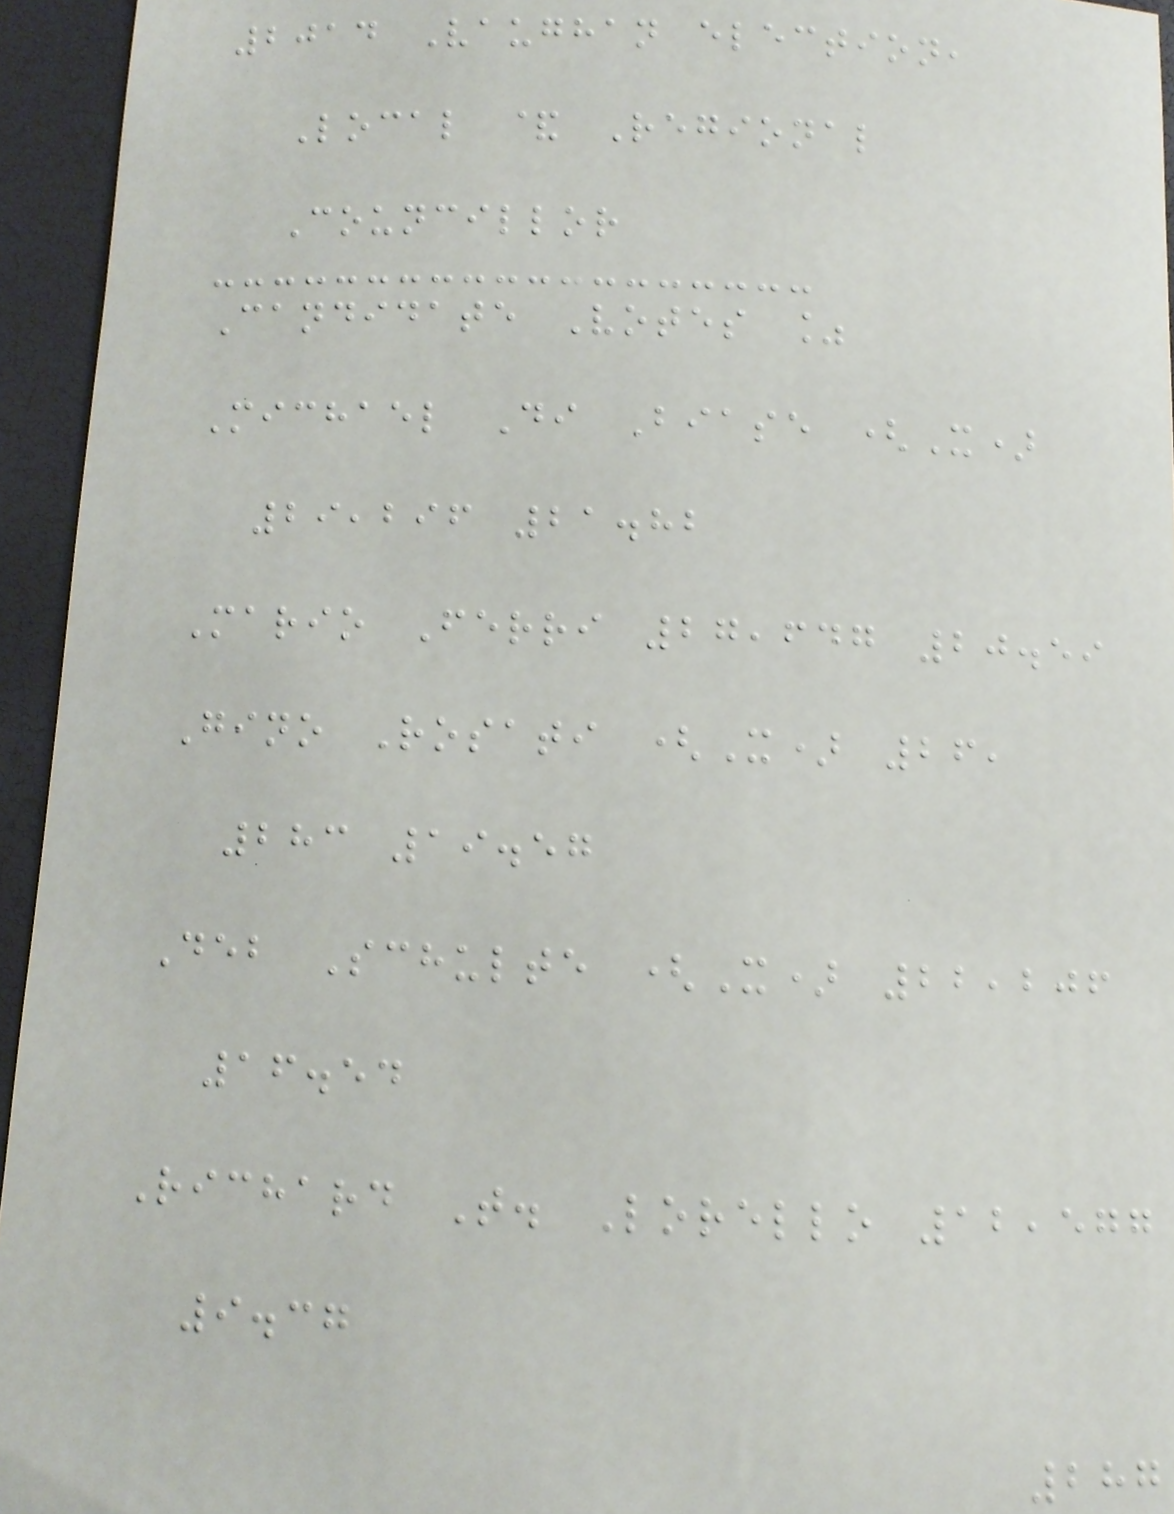2014 Vaughan election,
Local & Regional
Councillor
Candidate Votes %
Michael Di Biase (X)
29,296 21.82
Mario Ferri 27,647 20.59
Gino Rosati (X) 26,
283 19.57
Deb Schulte (X) 22,206
16.54
Richard T. Lorello 12,577
9.37
287
